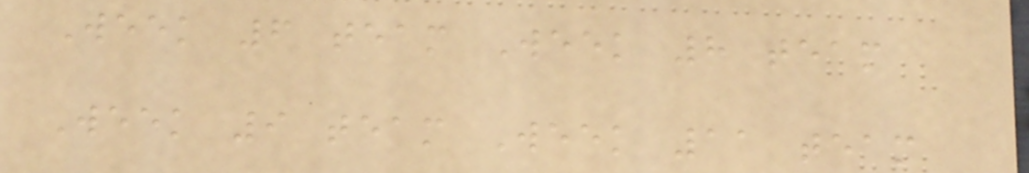Week 6 team Week 8 team
Week 9 team Week 11 team
